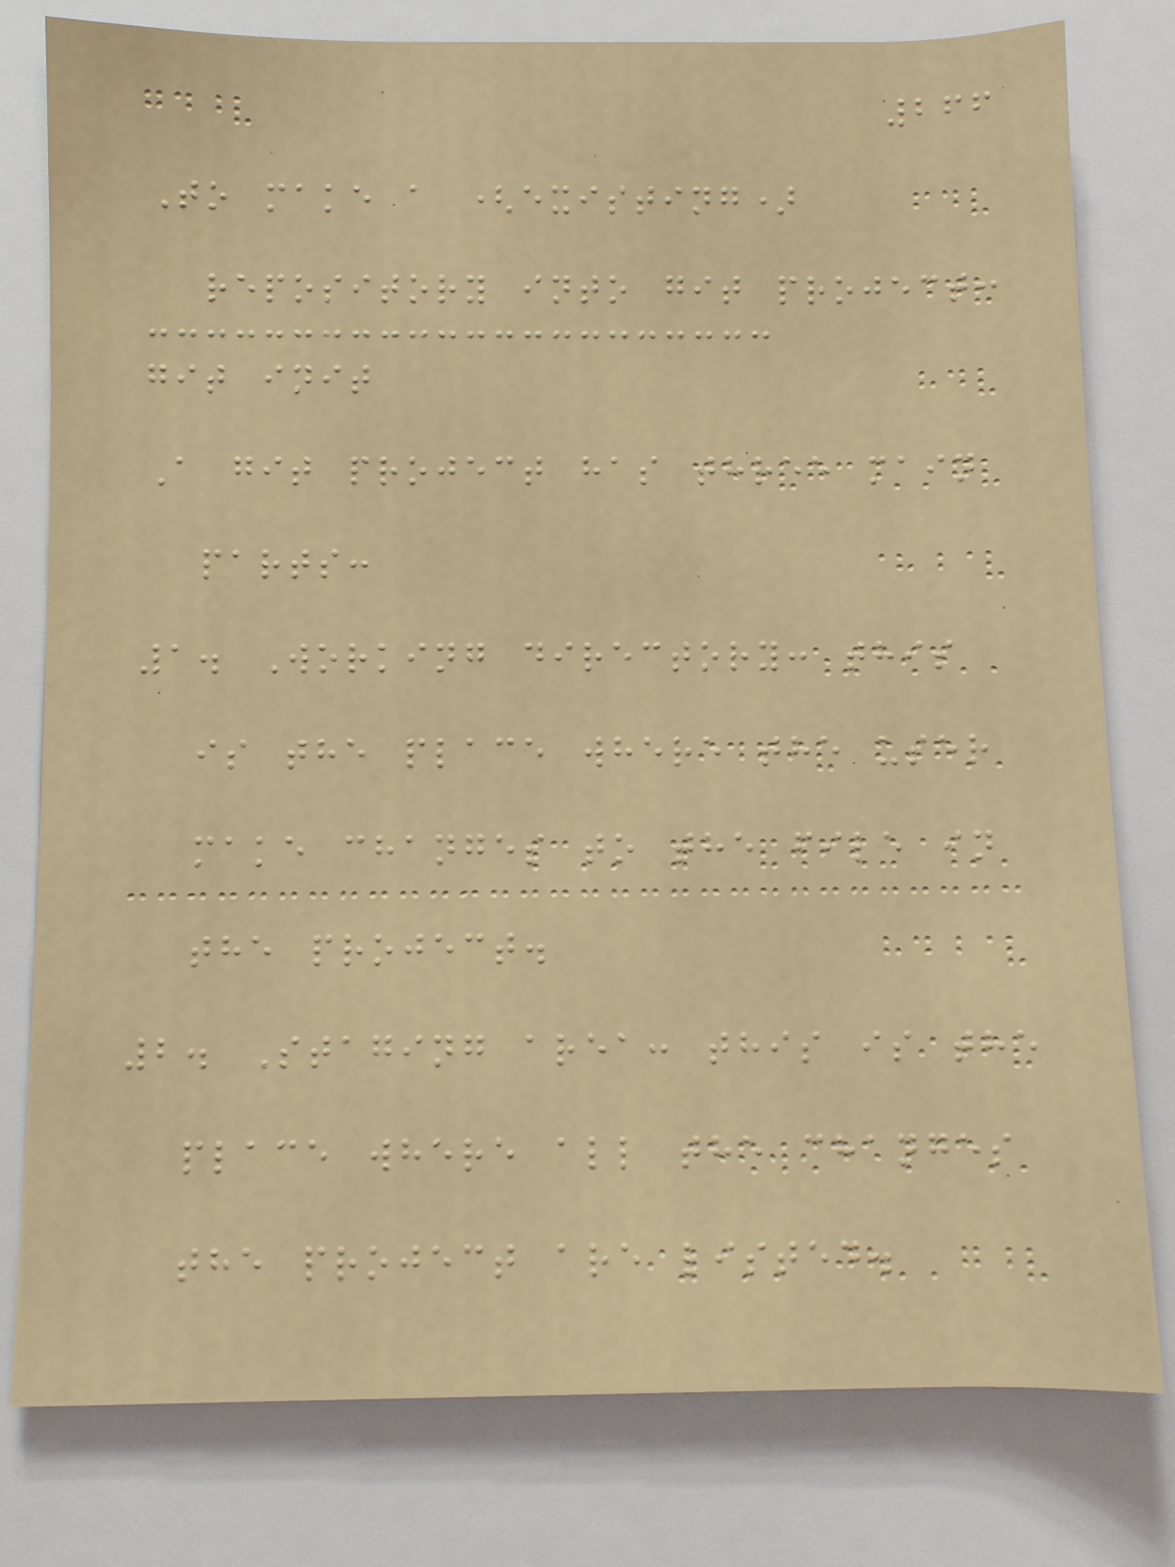266
To make a (existing)
repository into git project:
git init
A git project has three main
parts:
1. Working directory: this
is the place where the user
make changes to the file in
the project.
2. Staging area: this is the
place where all the changes
the project are listed.
